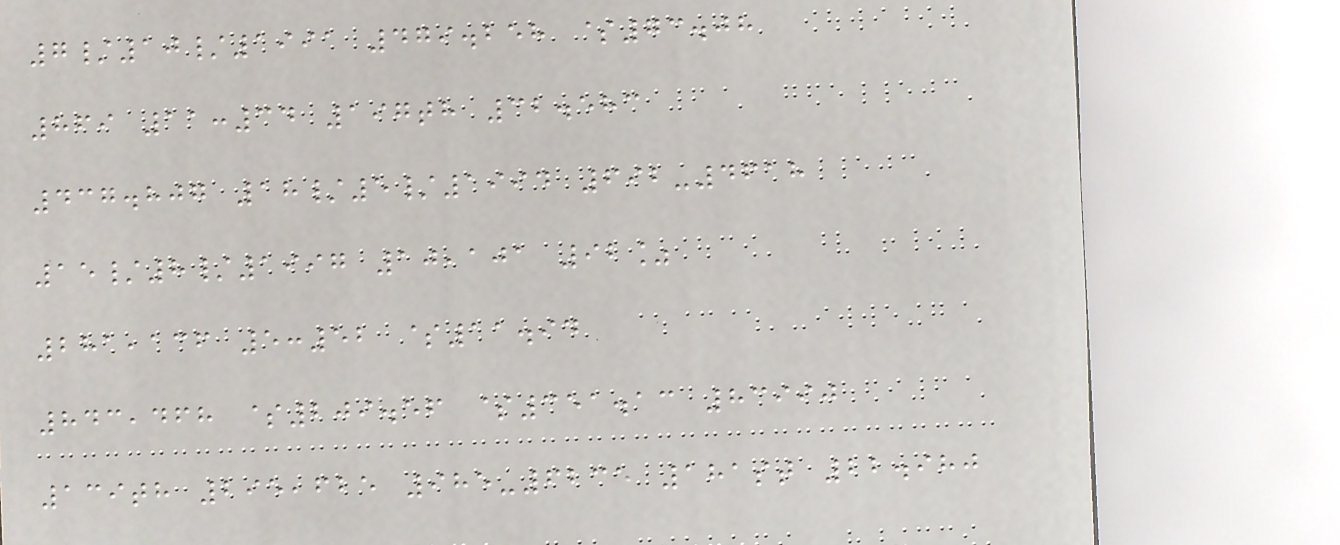7/10/1991 479.258 $73.08
869 11:34 197th 32.583
437.807 18/5/1994 692-4618
15/8/1997 10,101 92%
281,136 5:52 $11.94
843,468 $209.56 $351.13 83990
139th 295,625 985-6235 181st 22.980
